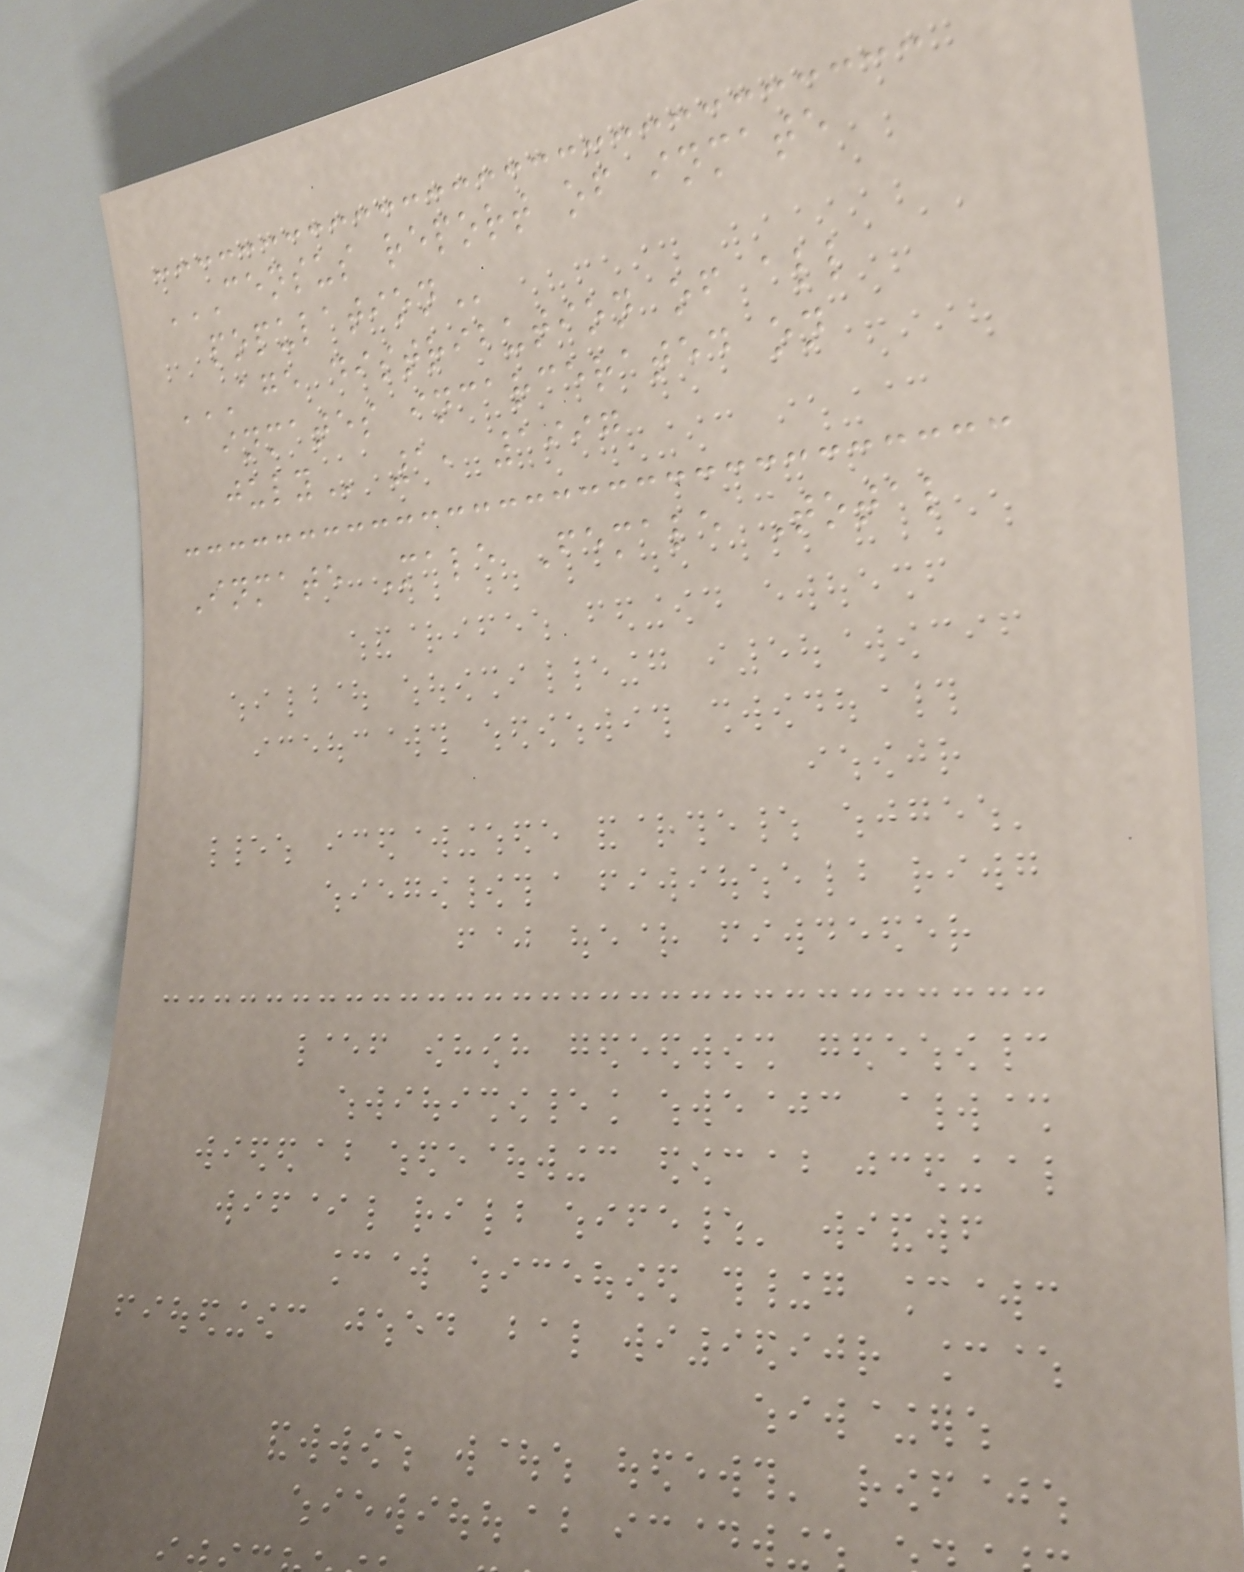CENSUS REPORT OF INMATE
POPULATION
AGE DISTRIBUTION OF ALL
INMATES INCARCERATED ON
JULY 1, 1997
Inmate Male Female Total
